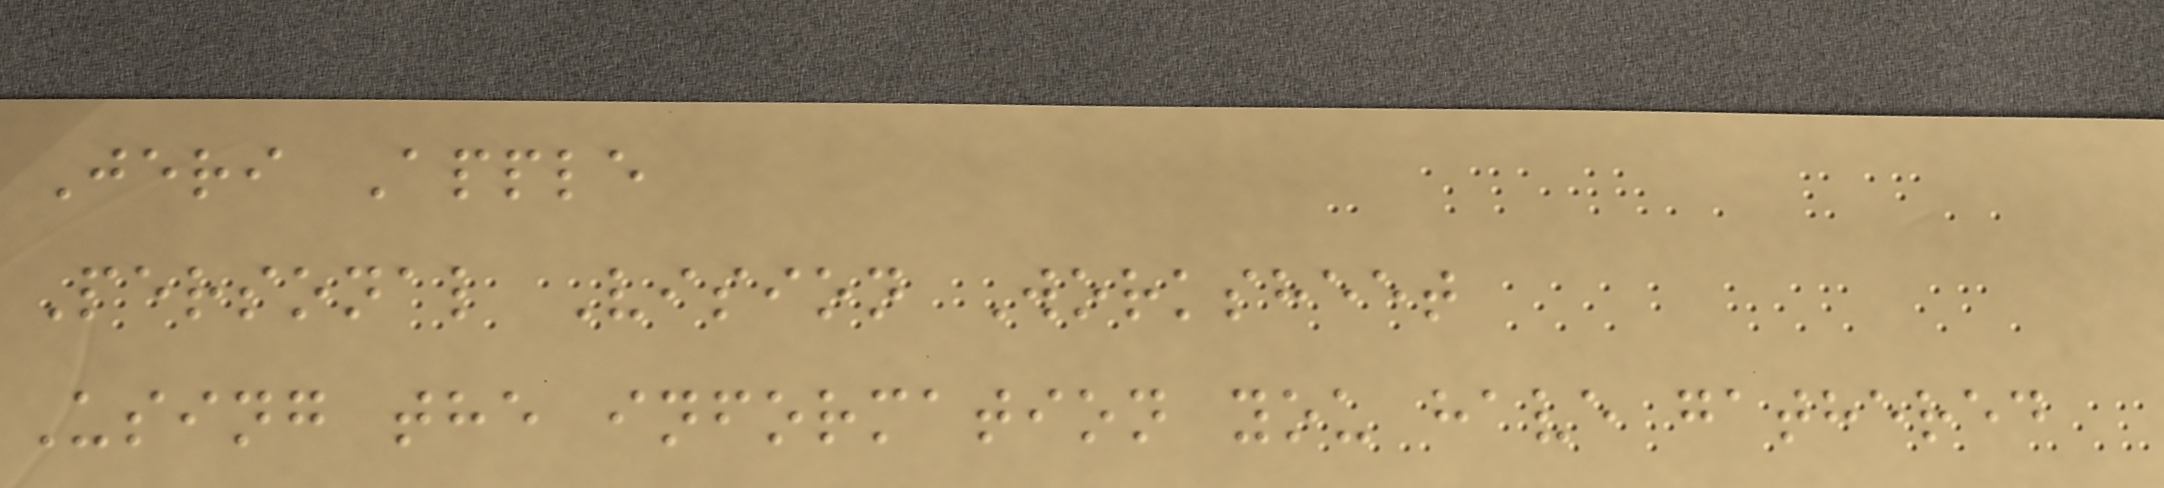Jeri Apple
Personal Vision Worksheet
Using the information you have gathered
